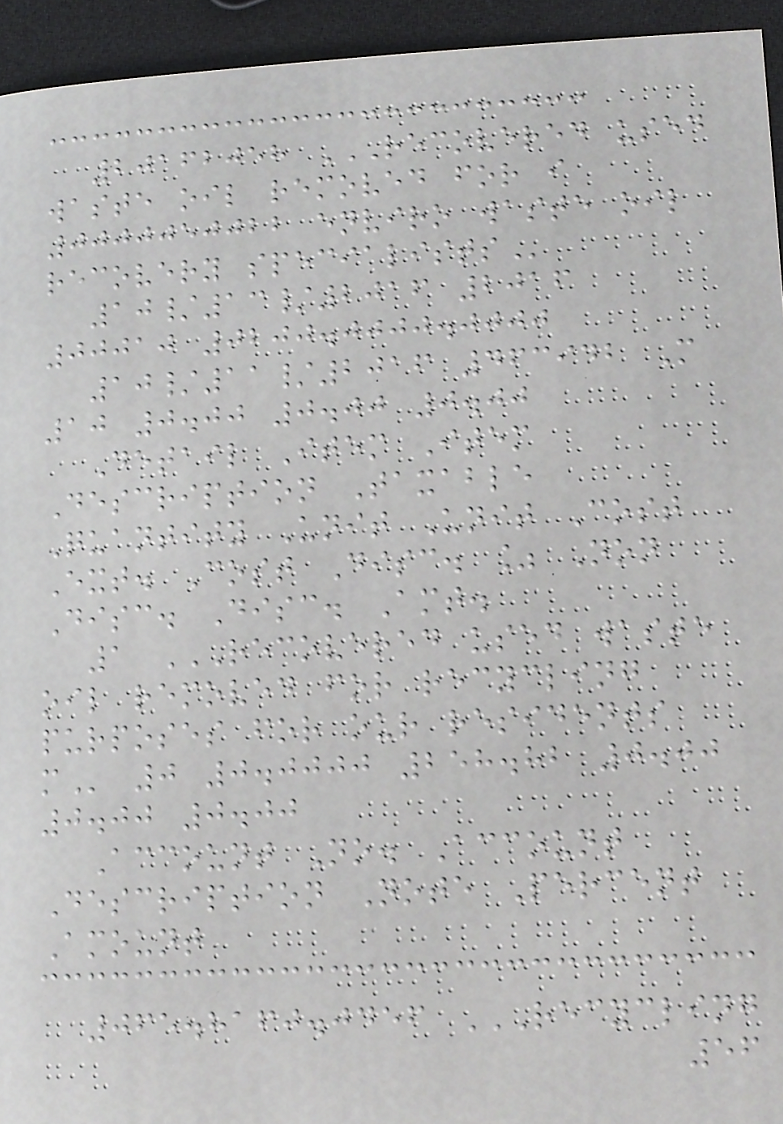20162058 RECOVERED USED
WASTE OIL REMOVED FOR I
0000050022 ENVIRO WASTE OIL
RECOVERY SPECIALISTS
10/13/2016 2016
00010 0200.0000.0000
10/11/2016 463942 M
10 0.00 0.00 0.00
Detail Item Item
Description Taxable
Quantity Unit Unit Cost
Ext. Cost Disc. % Non
Disc. Disc. Amt.
1 RECOVERED USED WASTE
OIL REMOVED FOR RECYCLING
PURPOSES FOR OUR RESIDENTS
M 0 0.0000 258.82 0.00
0.00 0.00
Account No. Account
Description Note Percent
Amount
065.8160.0456 RECYCLING
56
